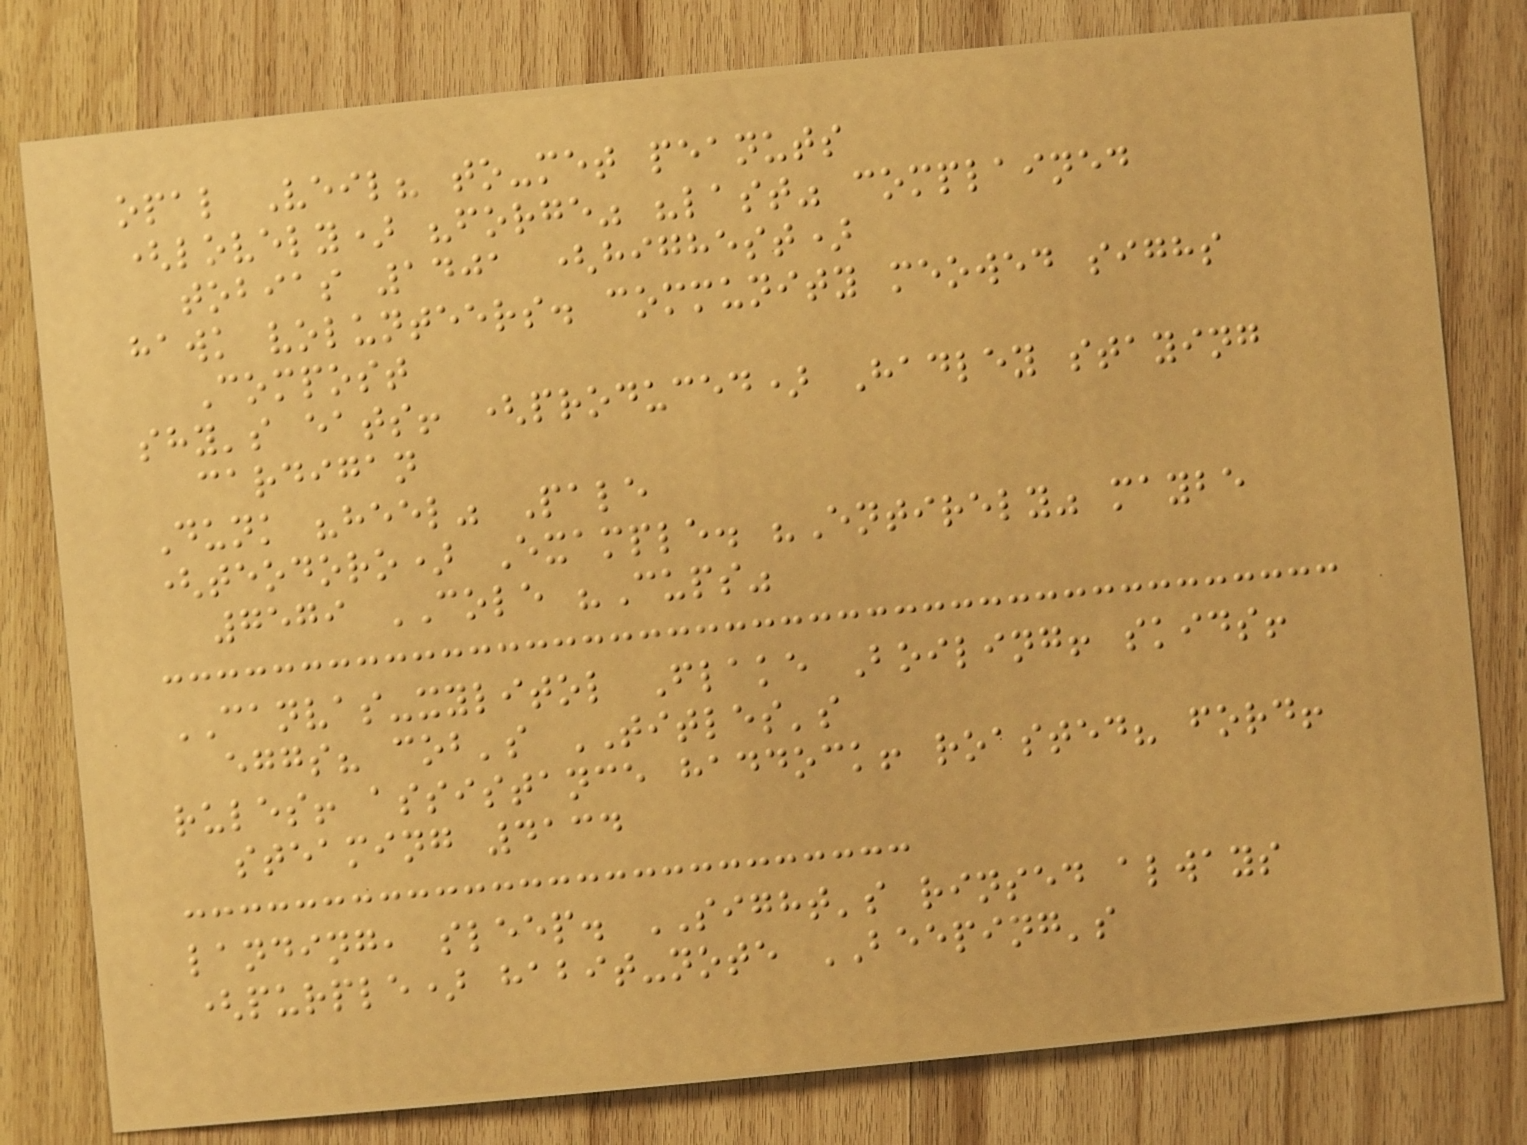opal Veil? to-met peanuts
(lovely) "forge" "last" complained
tobias 1401 (highest)
hawk volunteers. community meowed sighs
Compost
shy's eats! (produced) Hadley staying
cardigan
Dunk "heel" Pale
(teodoro) Example. "Entirely" maybe
7579 COLE "Cups"
CANVAS-xylitol Flake Boiling! skids!
eggs? cob's TITLES's
rules! assistance haddock! roasted? ford!
steaming 4134
landing, sleep. SIGHT's rinsed always
(purple) habit-note BEEPING's
